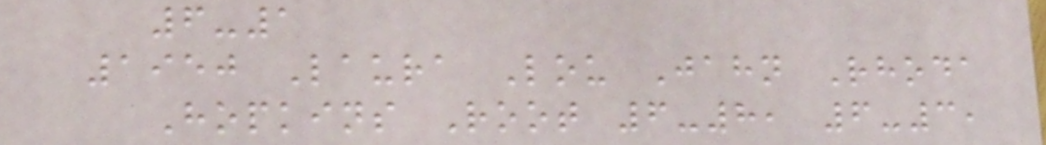6-1
1950 Laura Lou Jahn Rhoda
Hopkins Root 6-8, 6-3,
